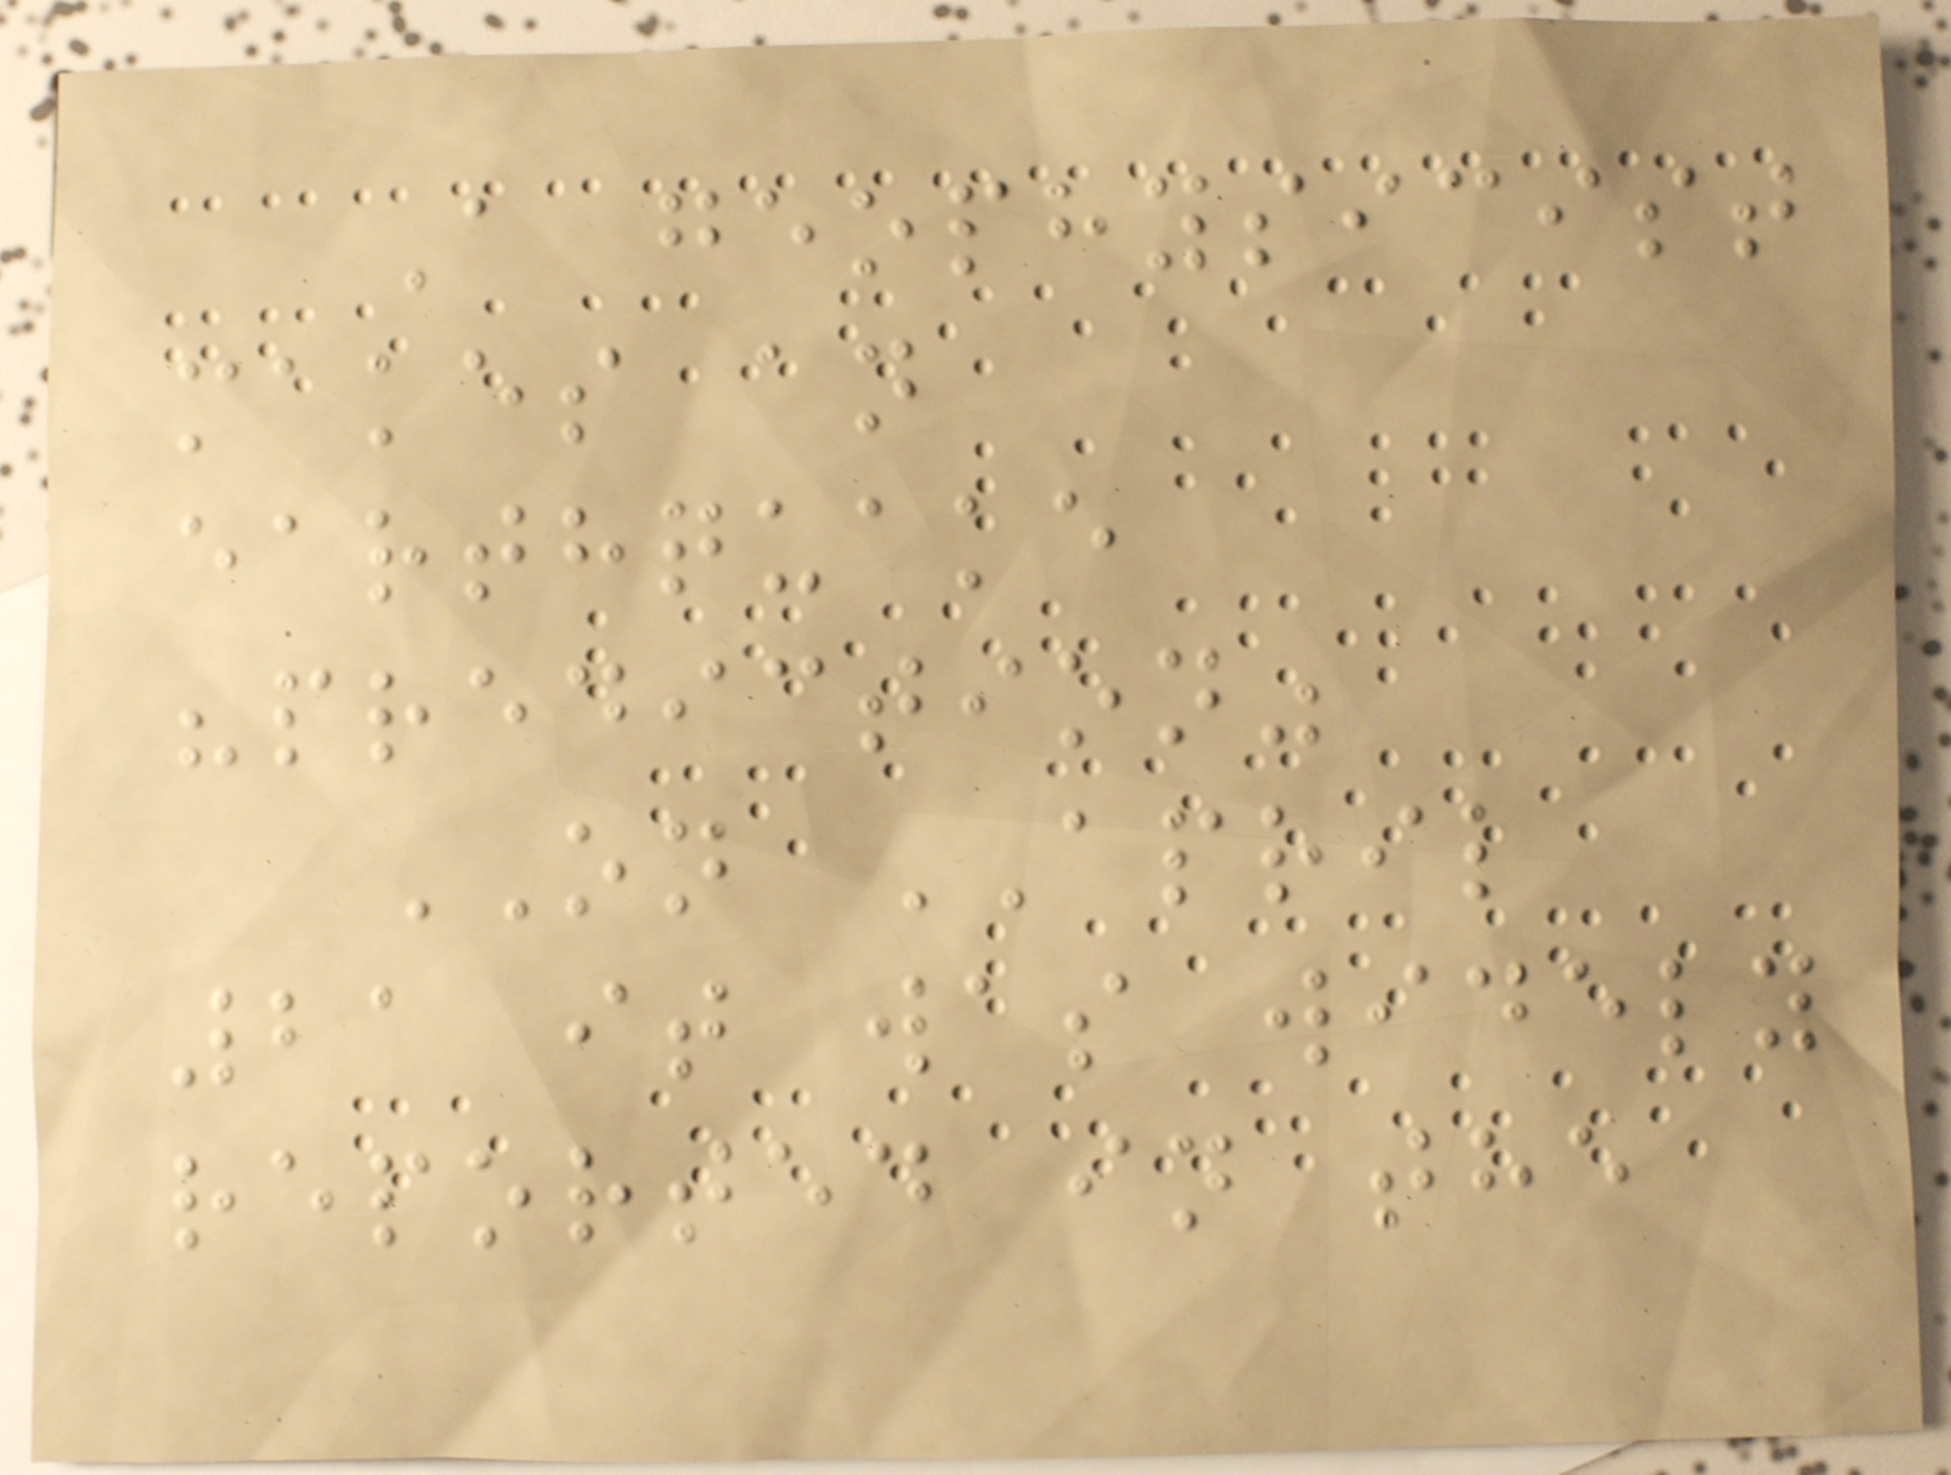A geophysicist
makes an
earthquake
"prediction"
ON APRIL
21 it was widely
reported in the
